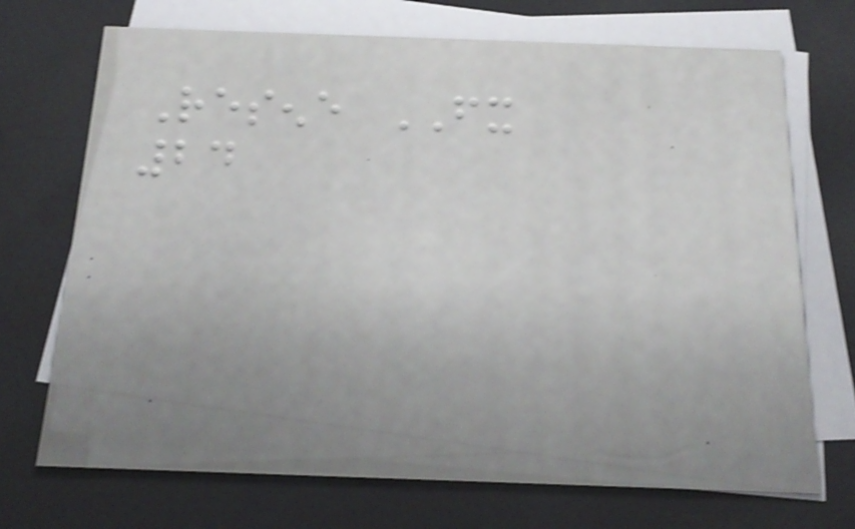Resene FX
24
